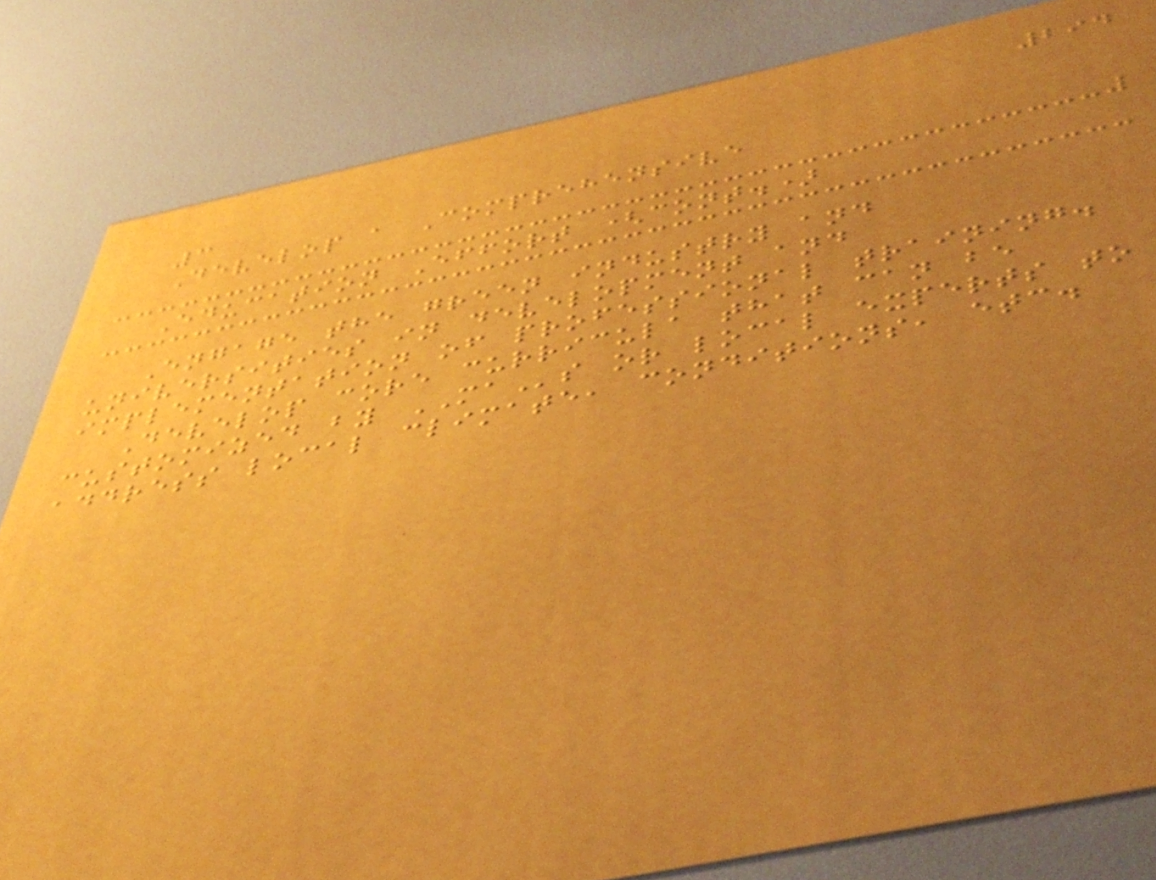294
3
Develop a Comprehensive
Education Effort (cont.)
Engage the green industry and
universities in development and
implementation of professional training.
Develop core curricula that can be
customized by MAs or local experts to
address local climate, conditions, etc.
